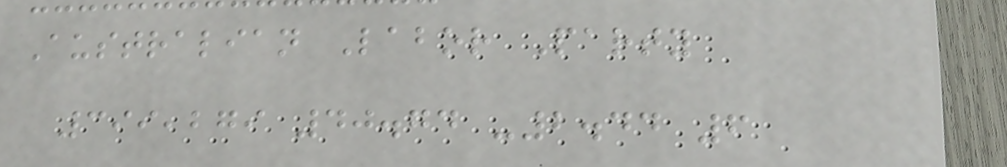Australian Labor Party
399,279 40.74 -2.44 6
